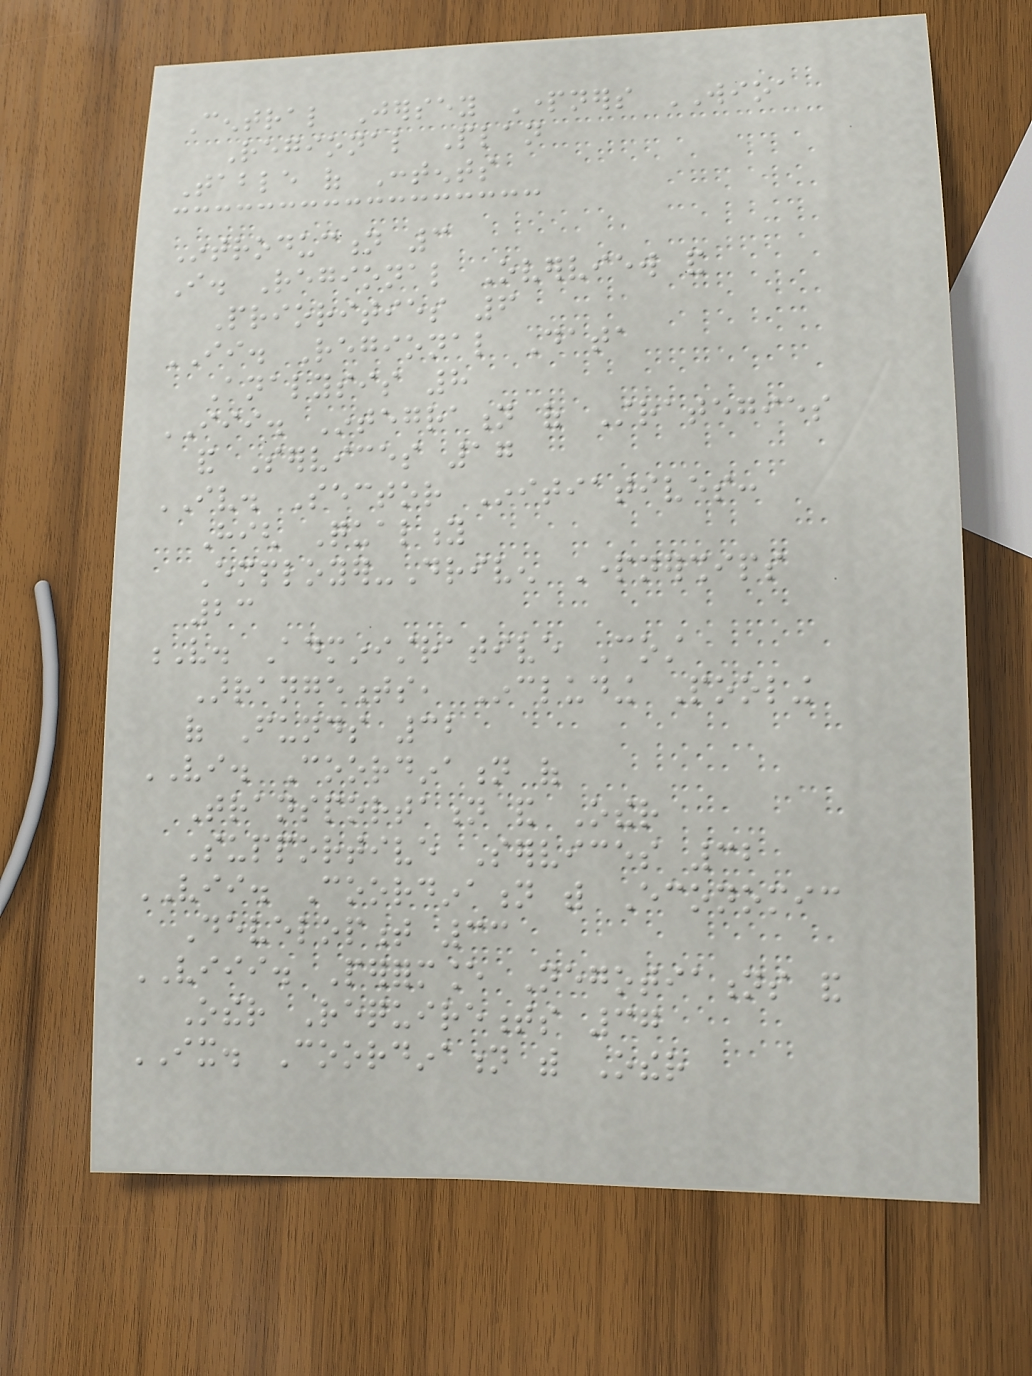Central Jersey Partners WIOA
Regional Plan
Table of Contents
Introduction 3
I. Regional Overview and
Priorities 6
II. Regional Data
Analysis 8
III. Integration of Strategies
and Services 17
IV. Sector Initiatives:
High Quality
Employer-Driven Partnerships
23
V. Administrative Cost
Arrangements, Including Pooling
of Funds 32
VI. Coordination of
Transportation and Other
Supportive Services 32
VII. Coordination with Economic
Development 33
VIII. Performance Negotiations and
Other Requirements 37
IX. Coordination with Other
